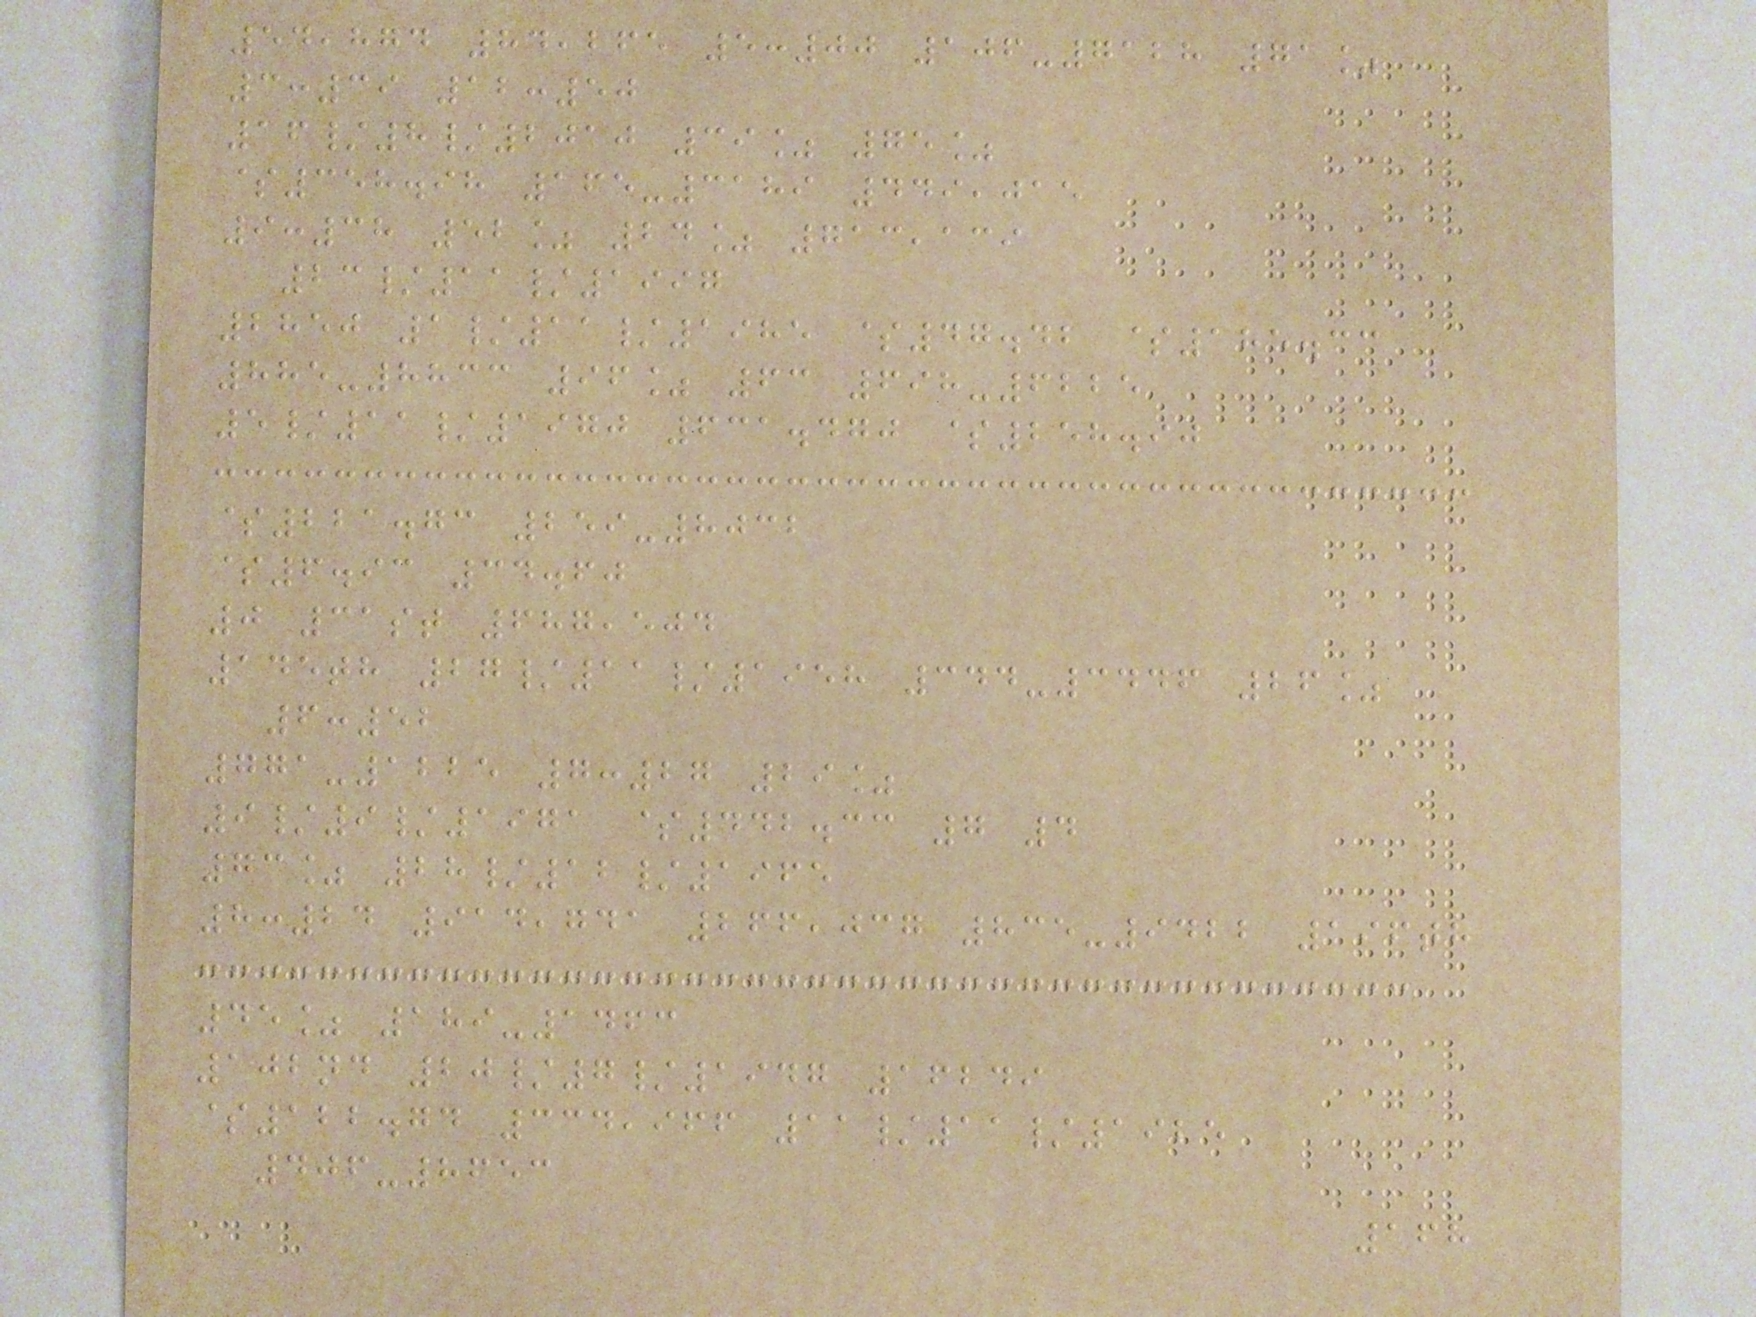54,874 84,265 5:00 106-7128 71%
3:39 12:50
16/8/2010 39% 75%
$358.98 165-3189 449,015
9:38 52% 24% 713,139
23/11/1997
2850 1/11/1985 $47.42 $185.33
885-8833 96% 63 698-6225
5/11/1970 631.470 $258.90
$221.73 259-8032
$6.93 34.60
0 31st 687,504
145th 27/11/1958 344-3446 26%
6:52
771-1225 7:27 29%
9/9/1971 $442.33 7 4
73% 28/12/1965
8:24 914,741 266,037 835-9422 196th
45% 189-1463
102nd 20/7/1947 16249
$122.74 334,966 11/11/1925
406-8653
168
